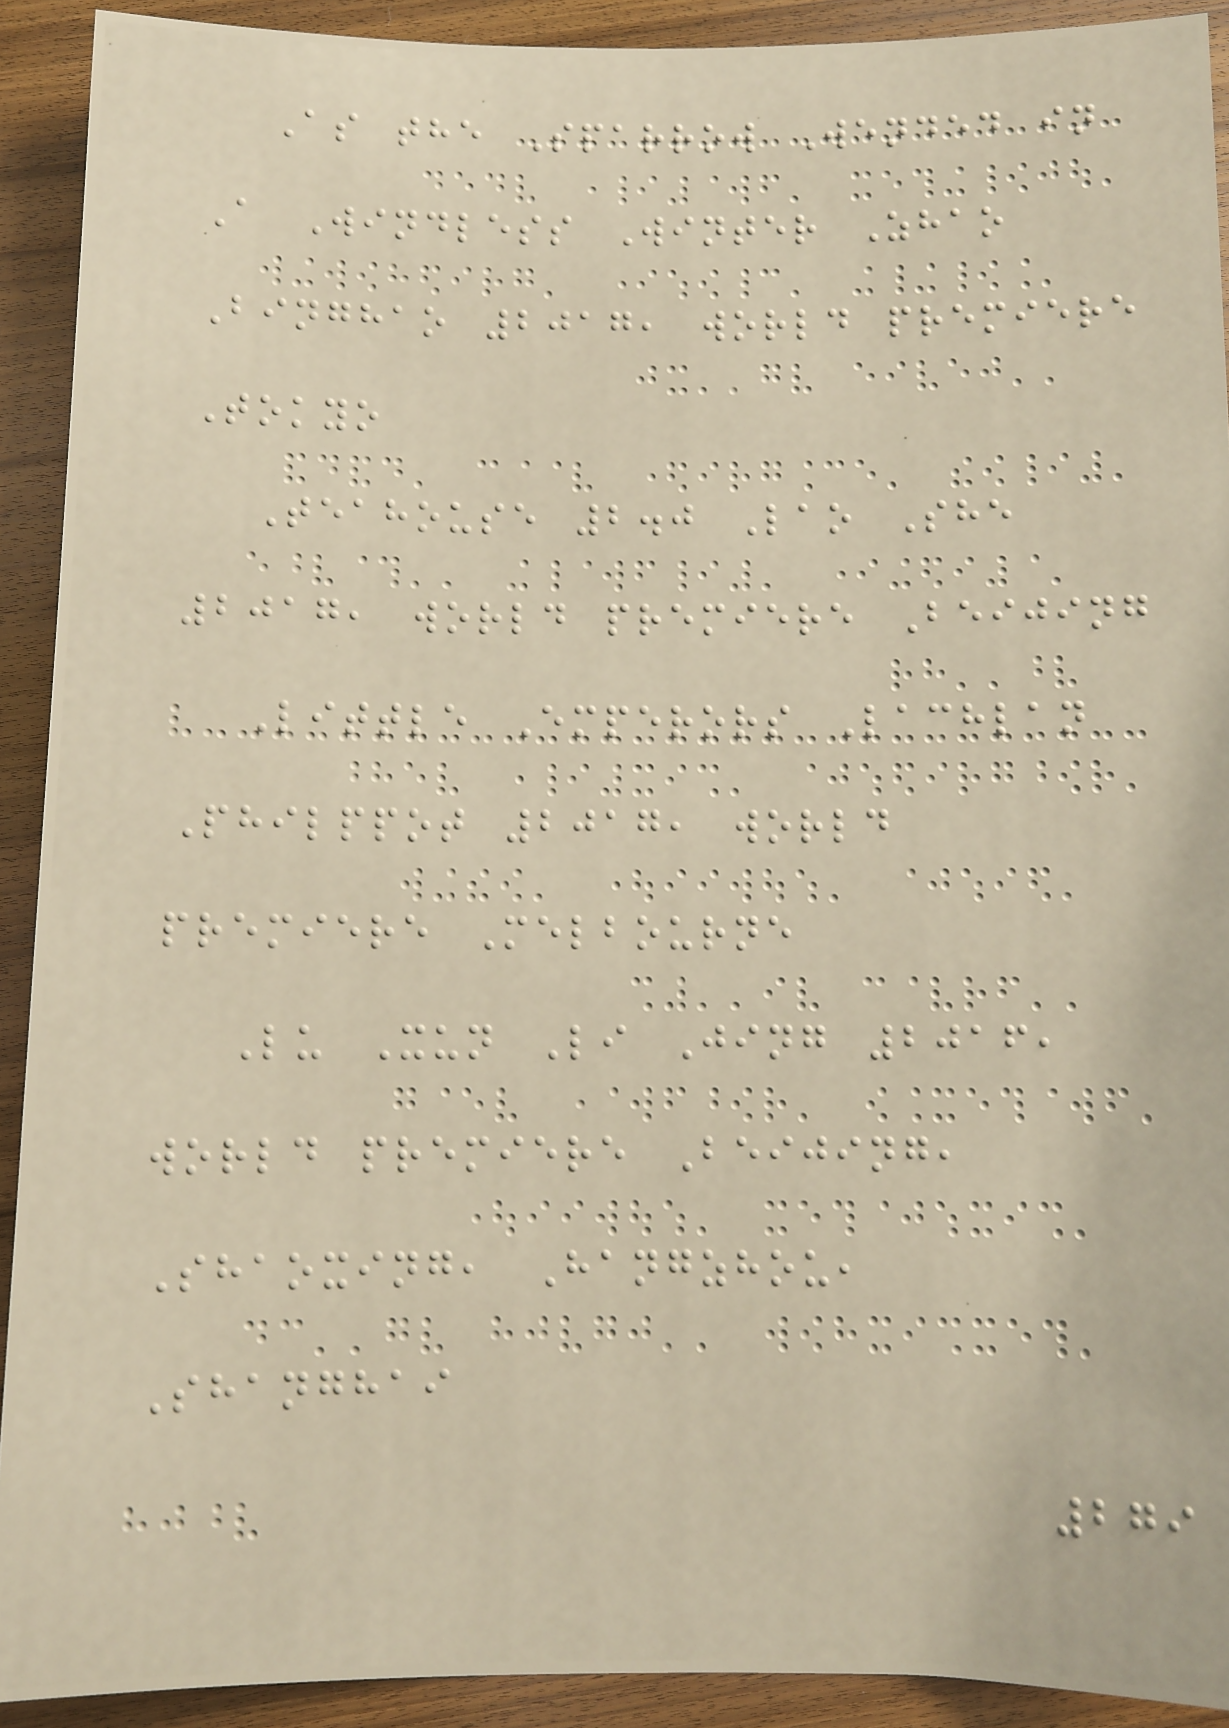As the Sparrow Wended in
A Windless Winter Zhao
Binghao 2017, world premiere
Tokyo
Teahouse 2.0 Lao She
2017, world premiere Beijing
Little Emperors Lachlan
Philppot 2017, world
premiere Melbourne
Lu Xun Li Jing 2016,
world premiere Beijing,
Shaoxing, Hangzhou,
Shanghai
279
